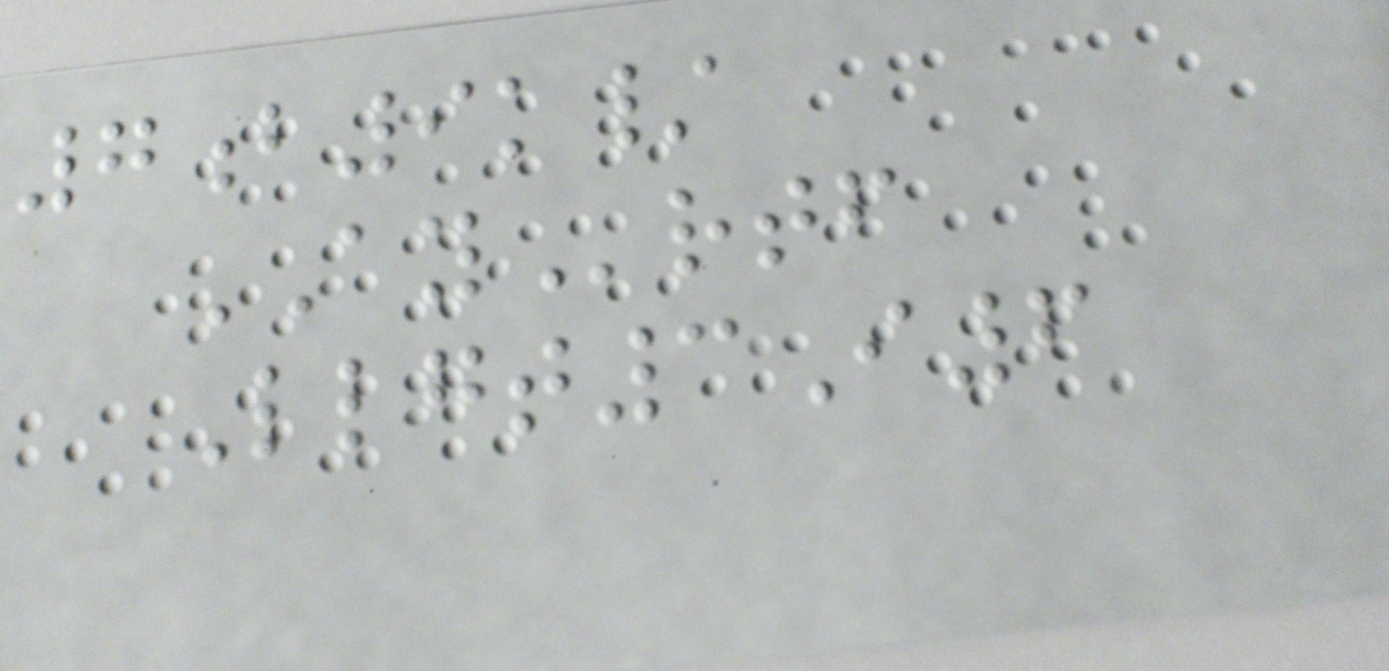7b9k/
AYrtf
Llgt3I6
